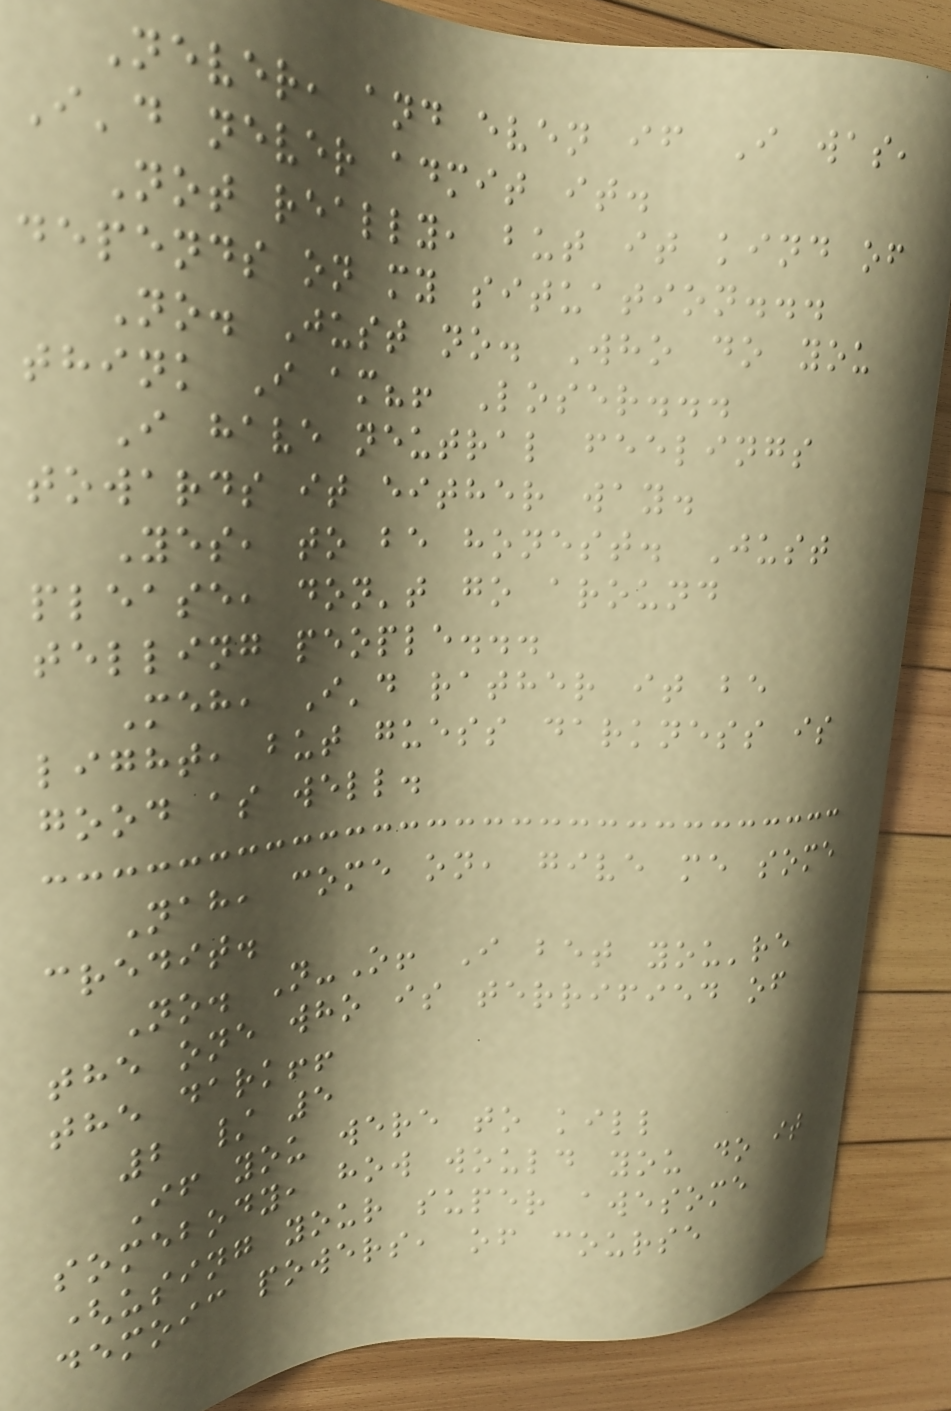Never, and even if I was,
I'd never admit it.
Not really, but it kind of
depends on my situation...
No. Just no. Who do you
think I am?! Loser...
I have neutral feelings
towards it either way.
Yes, to be honest. Just
please, don't go around
telling people...
Meh, I'd rather it be
light, but guess darkness is
good as well.
Nah, come on, give me some
credit.
No. N-O! I bet you're
the one who is terrified of
the dark!!
2 / 5
If you were to kill
somebody, how would you do it
(using your super awesome
demoic powers, of course
